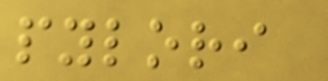pylori
